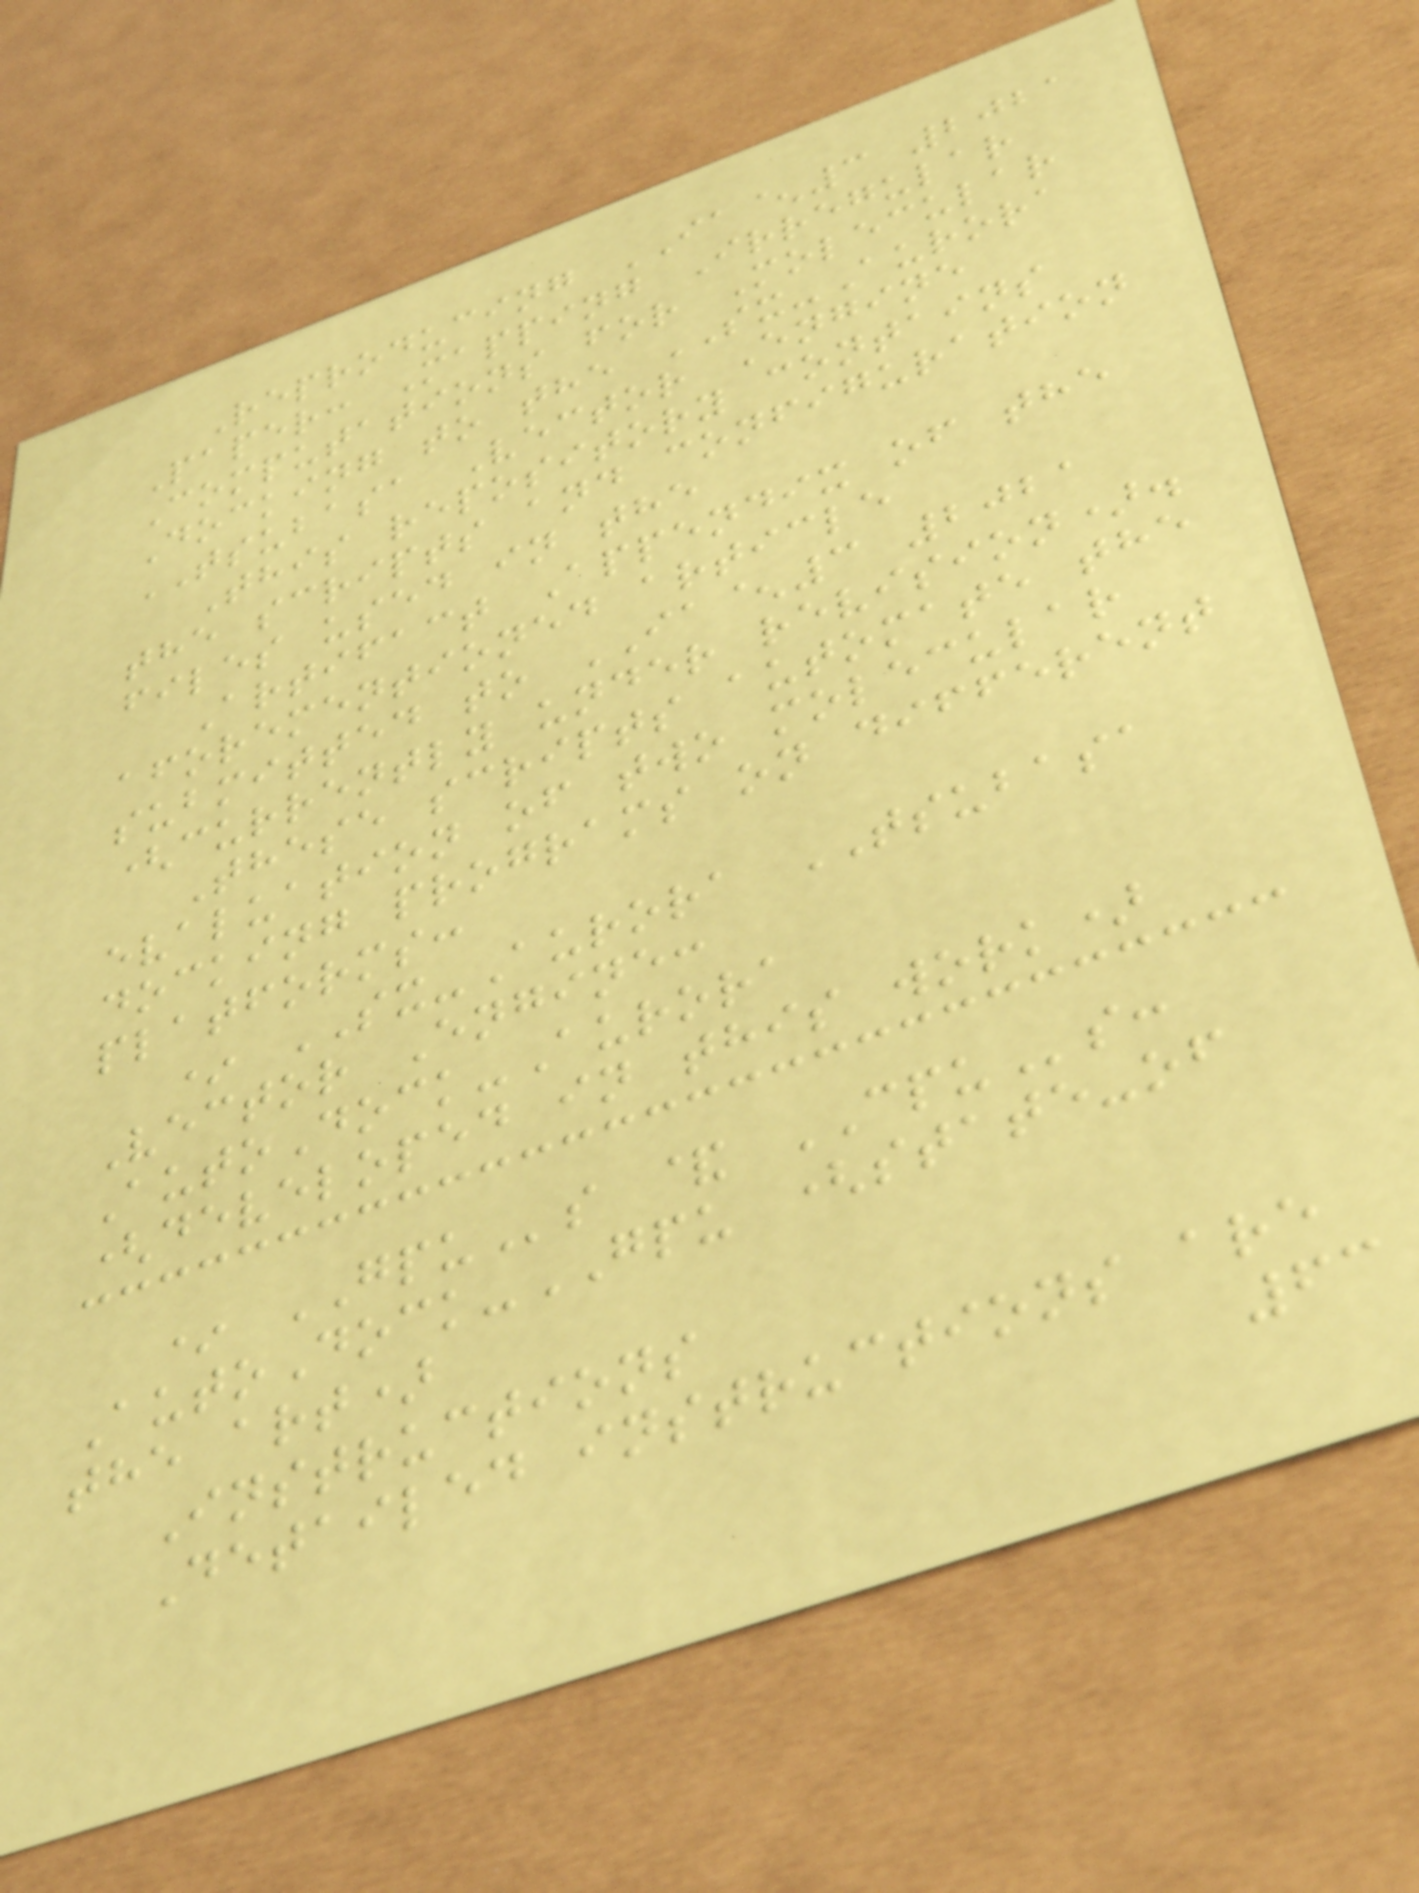Reproducing IA^3 2021
Paper: Mapping Irregular
Computations for Molecular
Docking to the SX-Aurora
TSUBASA Vector Engine
This repository contains
the scripts and configuration
files used in the
Artifact Appendix of the
aforementioned article
submitted to IA^3 2021
(currently under revision).
These scripts automate the
evaluation of two molecular
docking programs on different
platforms:
* SX-Aurora TSUBASA
Vector Engine:
AutoDock-Aurora
(developed in this work)
* GPUs & CPUs:
AutoDock-GPU (state-of
the art)
Instructions
Detailed instructions are
63
